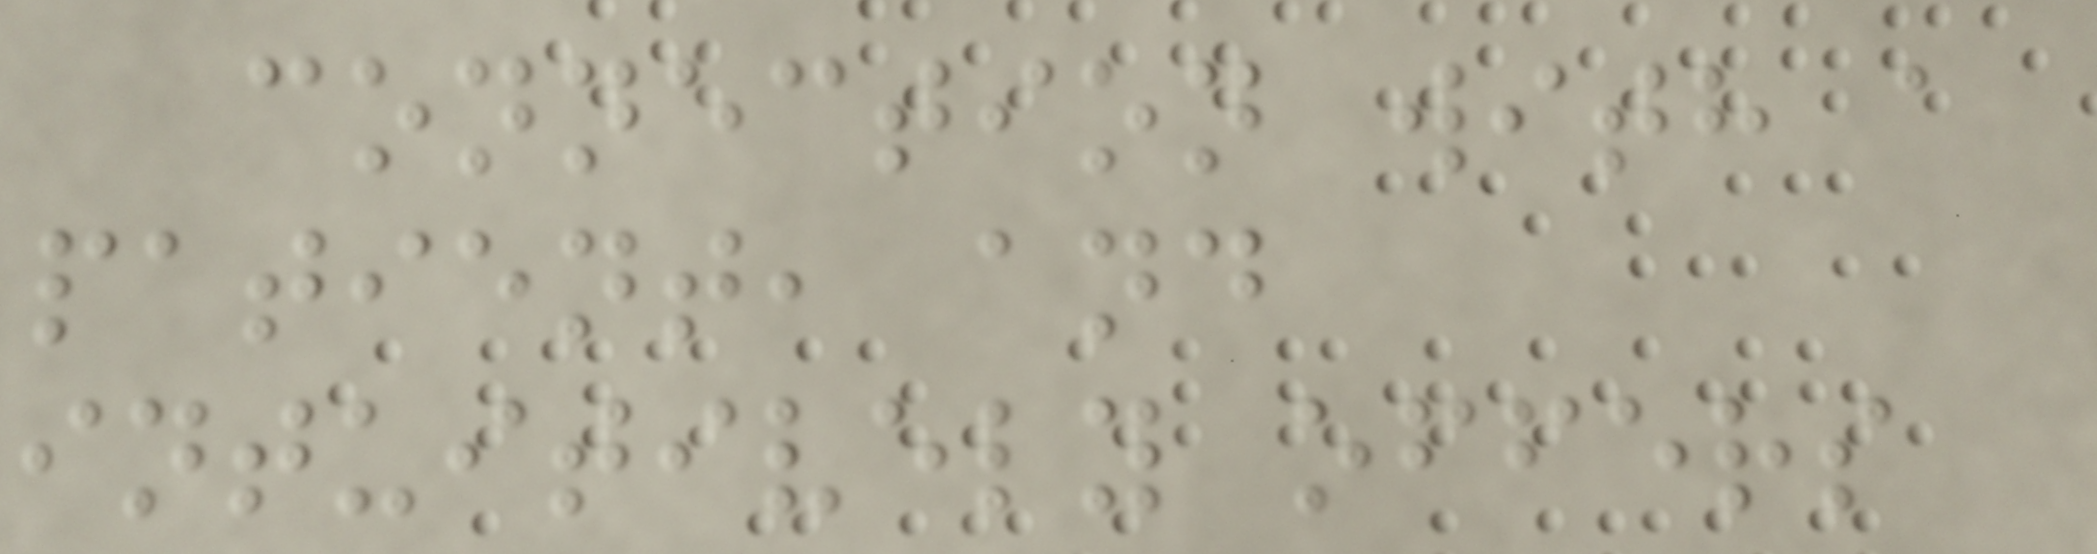connection with a
patient, and
intuitively offers
